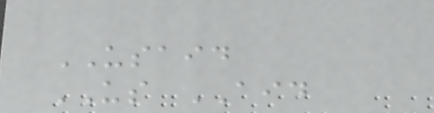USAID
US AID
